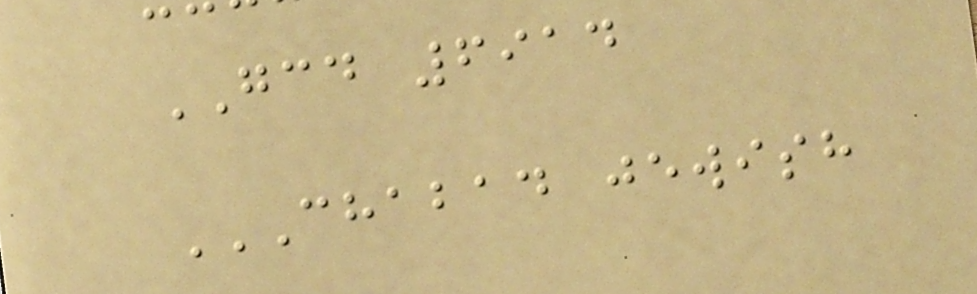GCD 6914
CHABAD JEWISH
